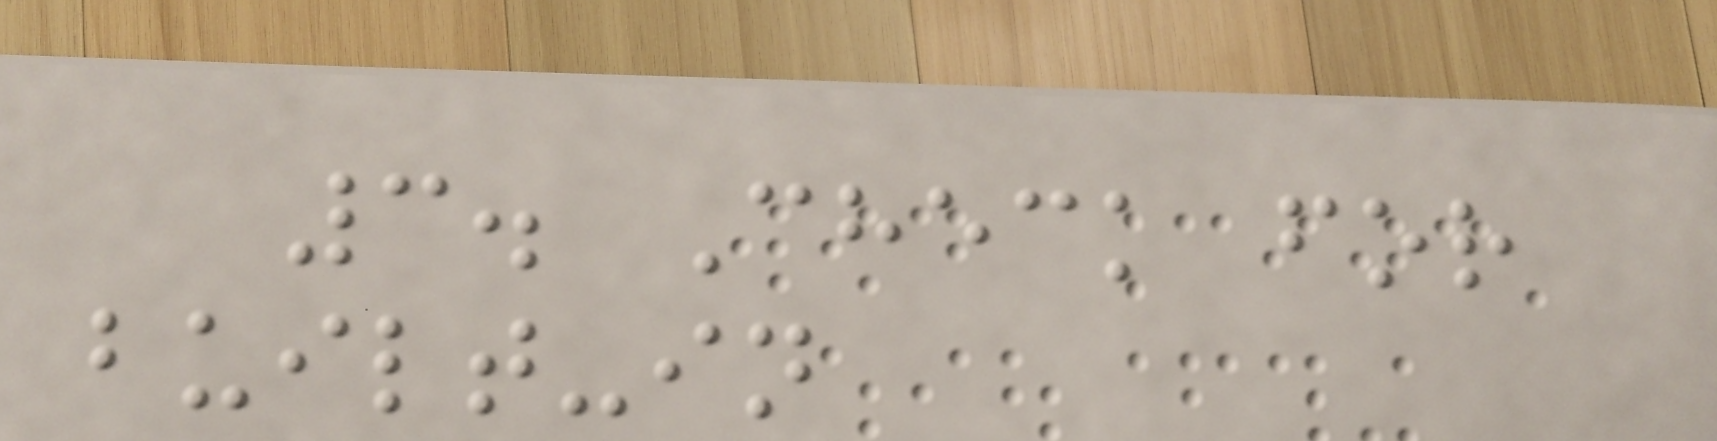3. Check for
built-in
